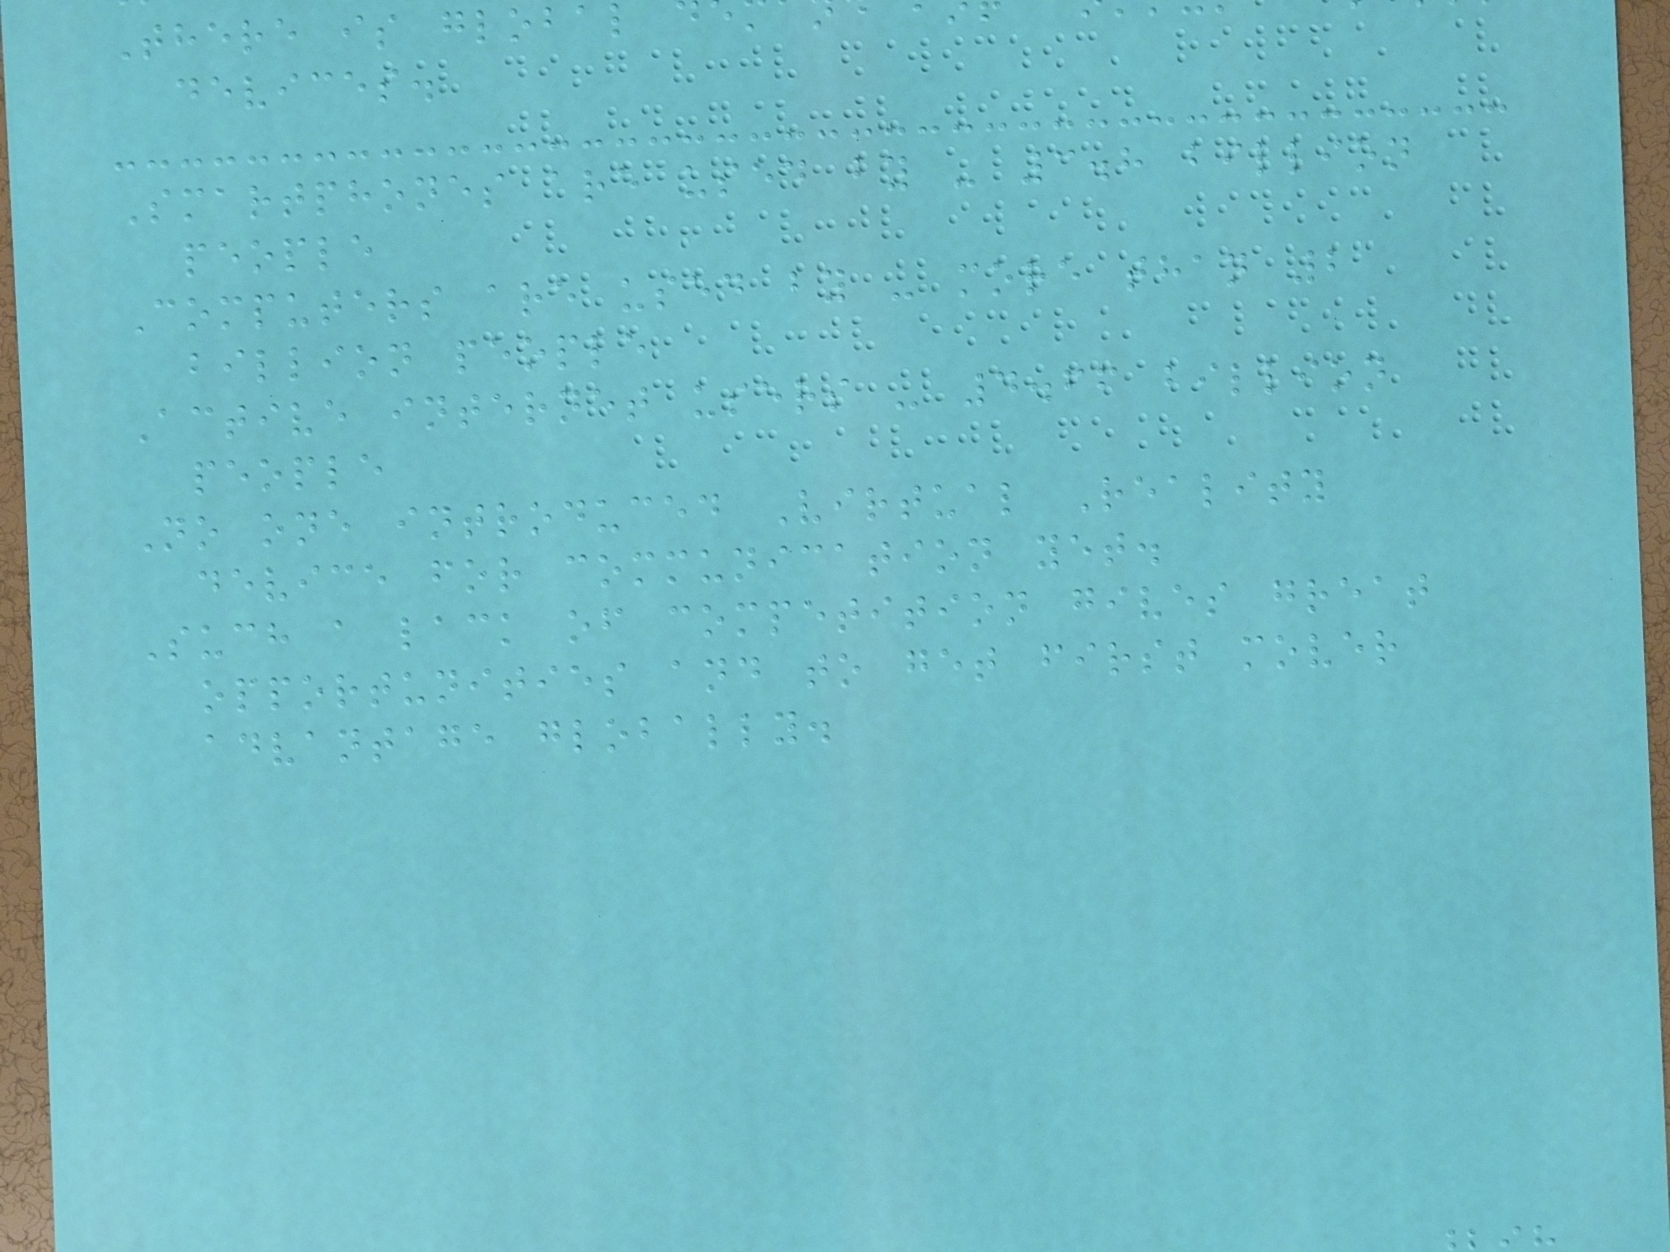There is global
devices.
Smartphones are used by - 3.8 billion
people
Computers are used by - more than 2
billion people
Active internet users - 4.66 billion
people
No one introduced Virtual Reality
device for communication yet.
Such a lack of competition gives great
opportunities and to get first mover
advantage globally.
